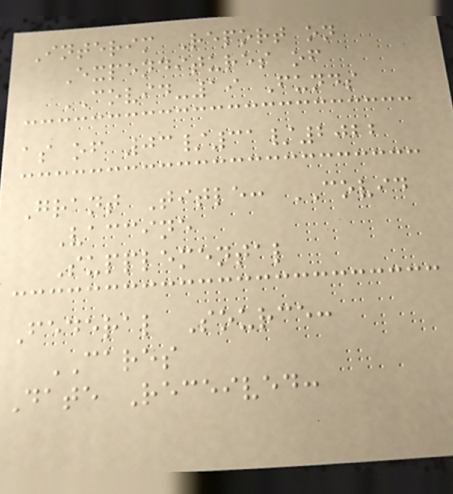Interim Report on
Expenditures of
COVID-19 Funds
as of 03/31/2022
Grant Title: COVID
Vaccine
Supplemental
Federal Source:
CARES
Date Received:
